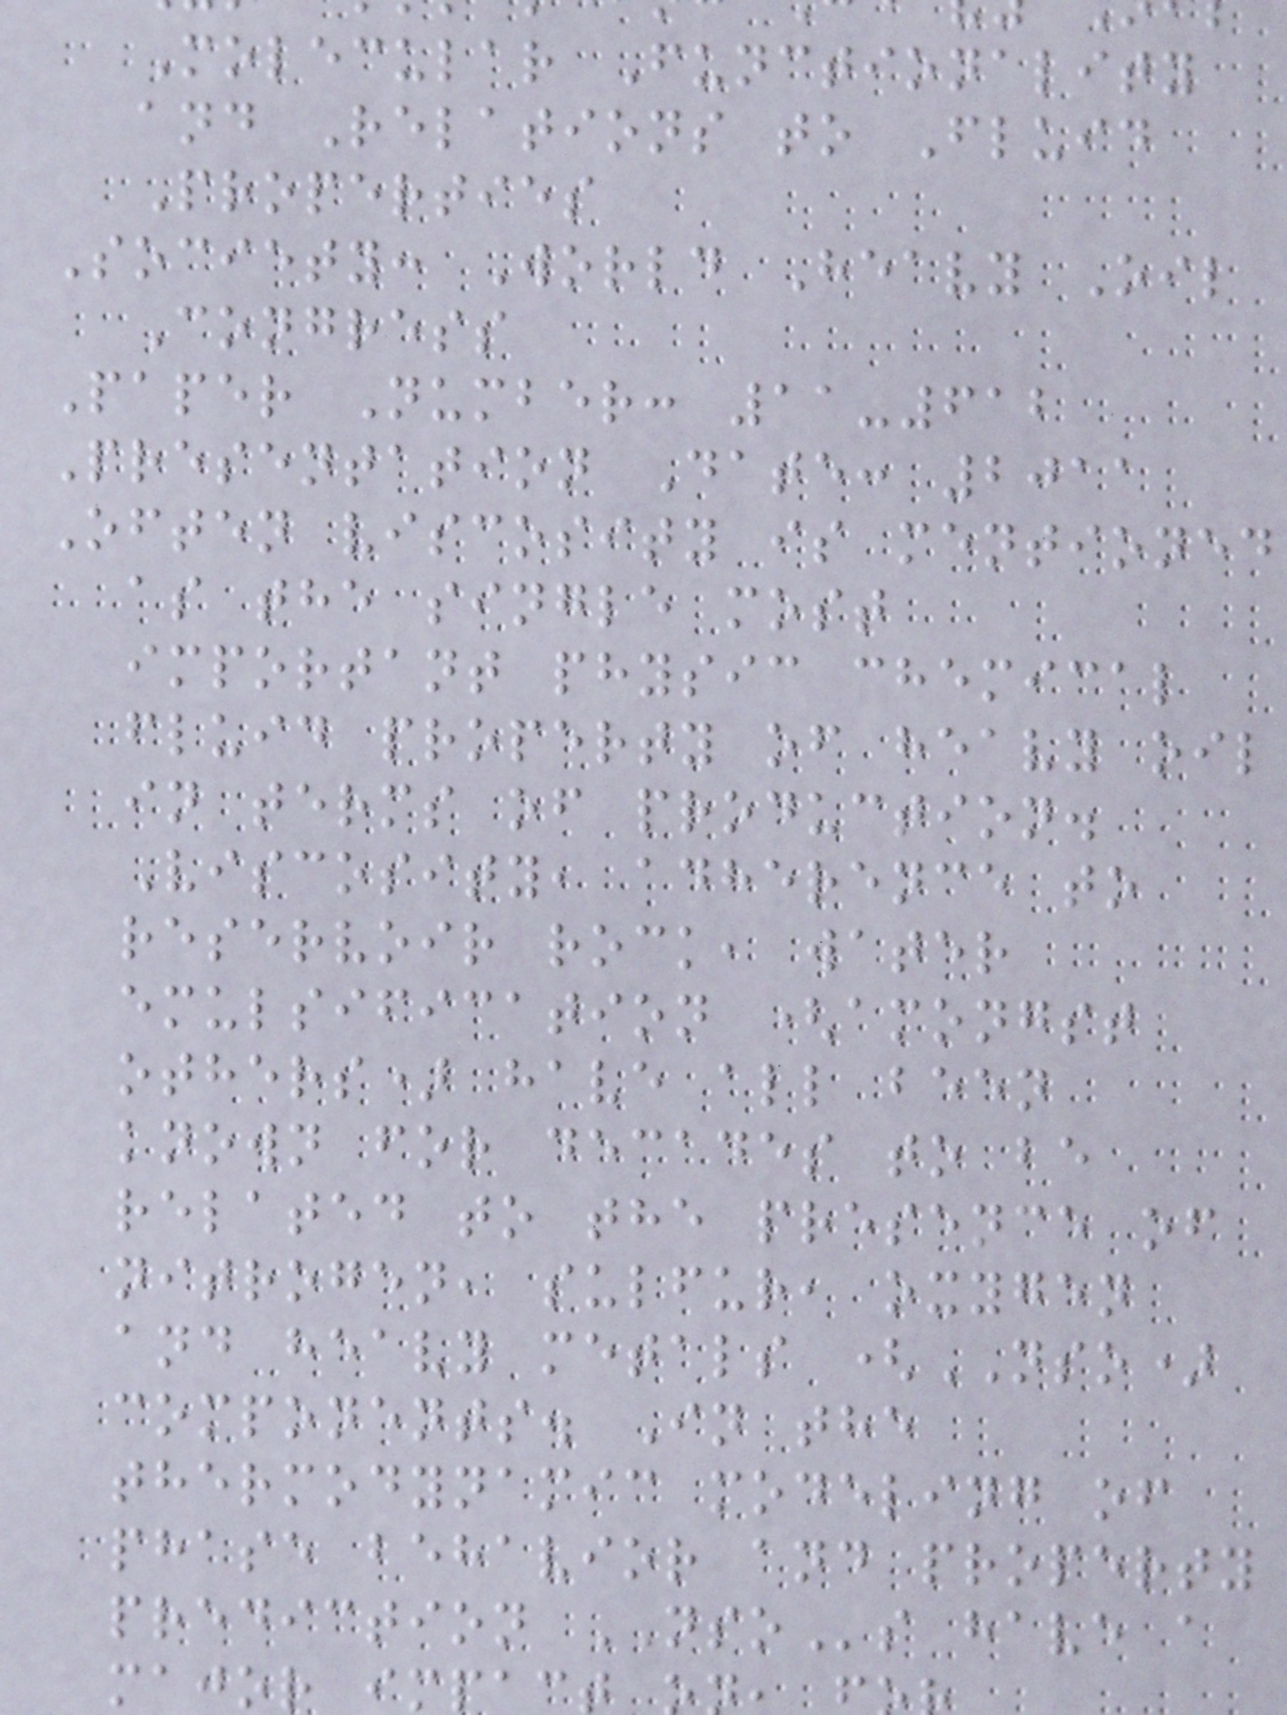Molecular Functionality
and Relations to Fluid
Properties
Society: World Heavy Oil
Congress
Paper Number: 11-612
Presentation Date: 2011
Often viscosity is mentioned
as the single most
important physic chemical
fluid property of heavy oil
in terms of production.
Viscosity, adherence to
reservoir rock, water
emulsification (amongst
others) have all been
known for decades to be
related to the presence of
nitrogen, sulfur, oxygen
and heavy metals (NSO)
components. In the
thermodynamic modeling of
phase behavior and property
prediction NSOs have a
major impac
